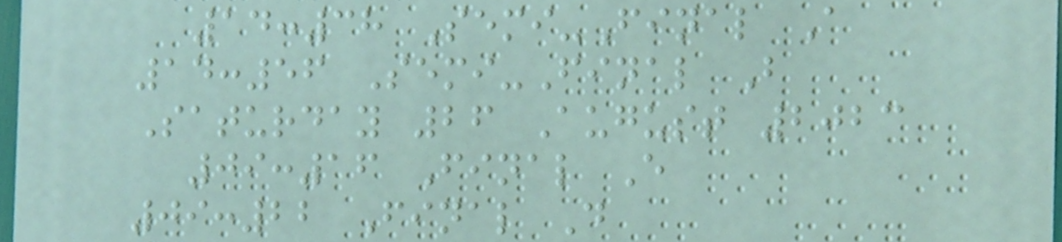14:38 Semi-Final A
14:56 Semi-Final B
Saturday 26 August 2023
09:16 Final E
09:22 Final D
